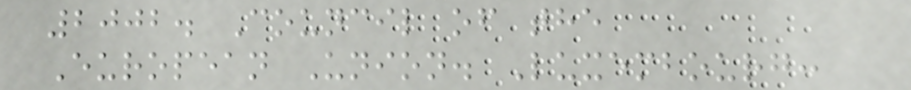2002. Council of the
European Union. Luxembourg:
